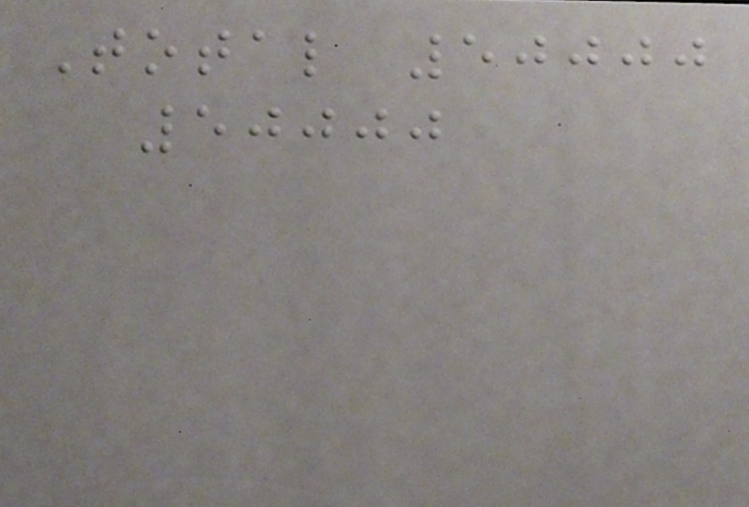Total 50000
50000
